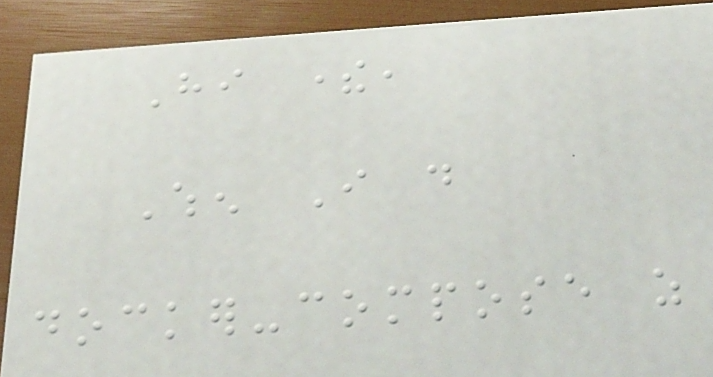Hi there,
When I do
docker-compose as
